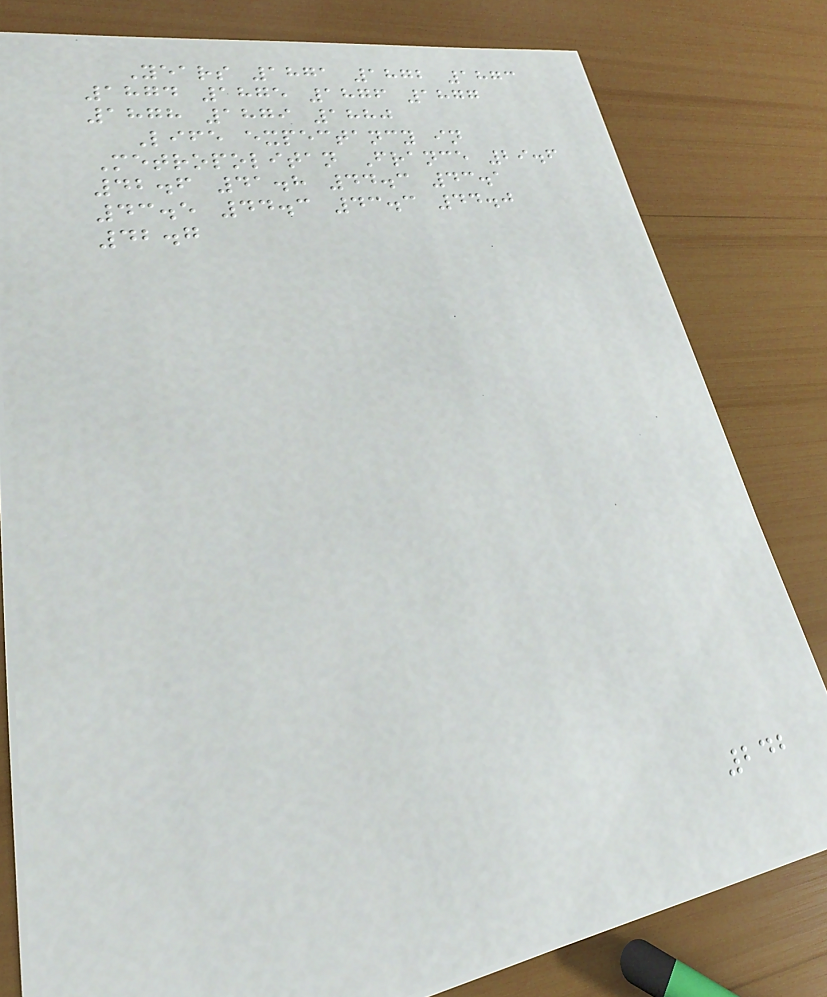Years 1871 1872 1873
1874 1875 1876 1877
1878 1879 1880
Life expectancy in
Metropolitan France 29.6
42.6 41.8 44.3 43.1
43.5 44.3 43.3 44.0
42.7
242
